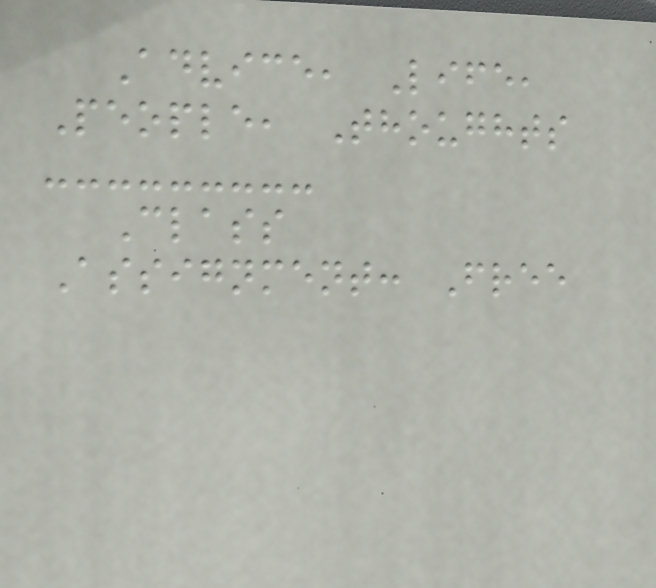Advice, Life,
People, Thoughts
Class
Assignment: Free
